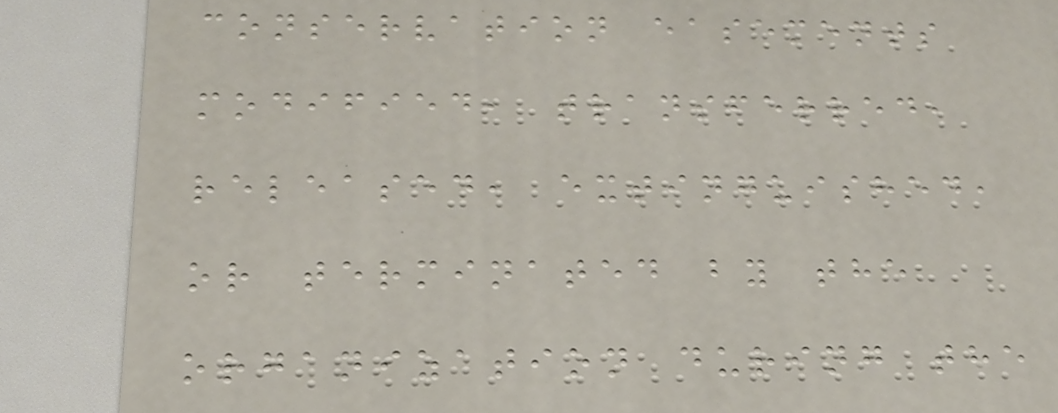conservation easements
modified, transferred,
released, extinguished,
or terminated by the
organization during the
